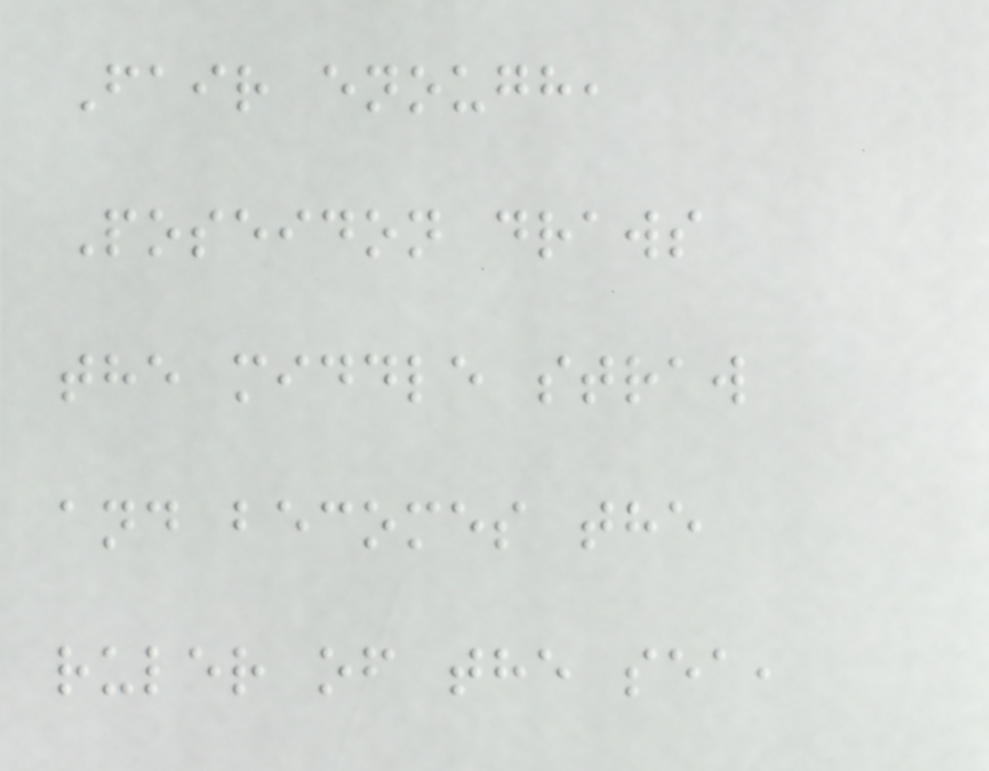Fair enough,
Poseidon draws
the middle straw
and becomes the
ruler of the sea,
